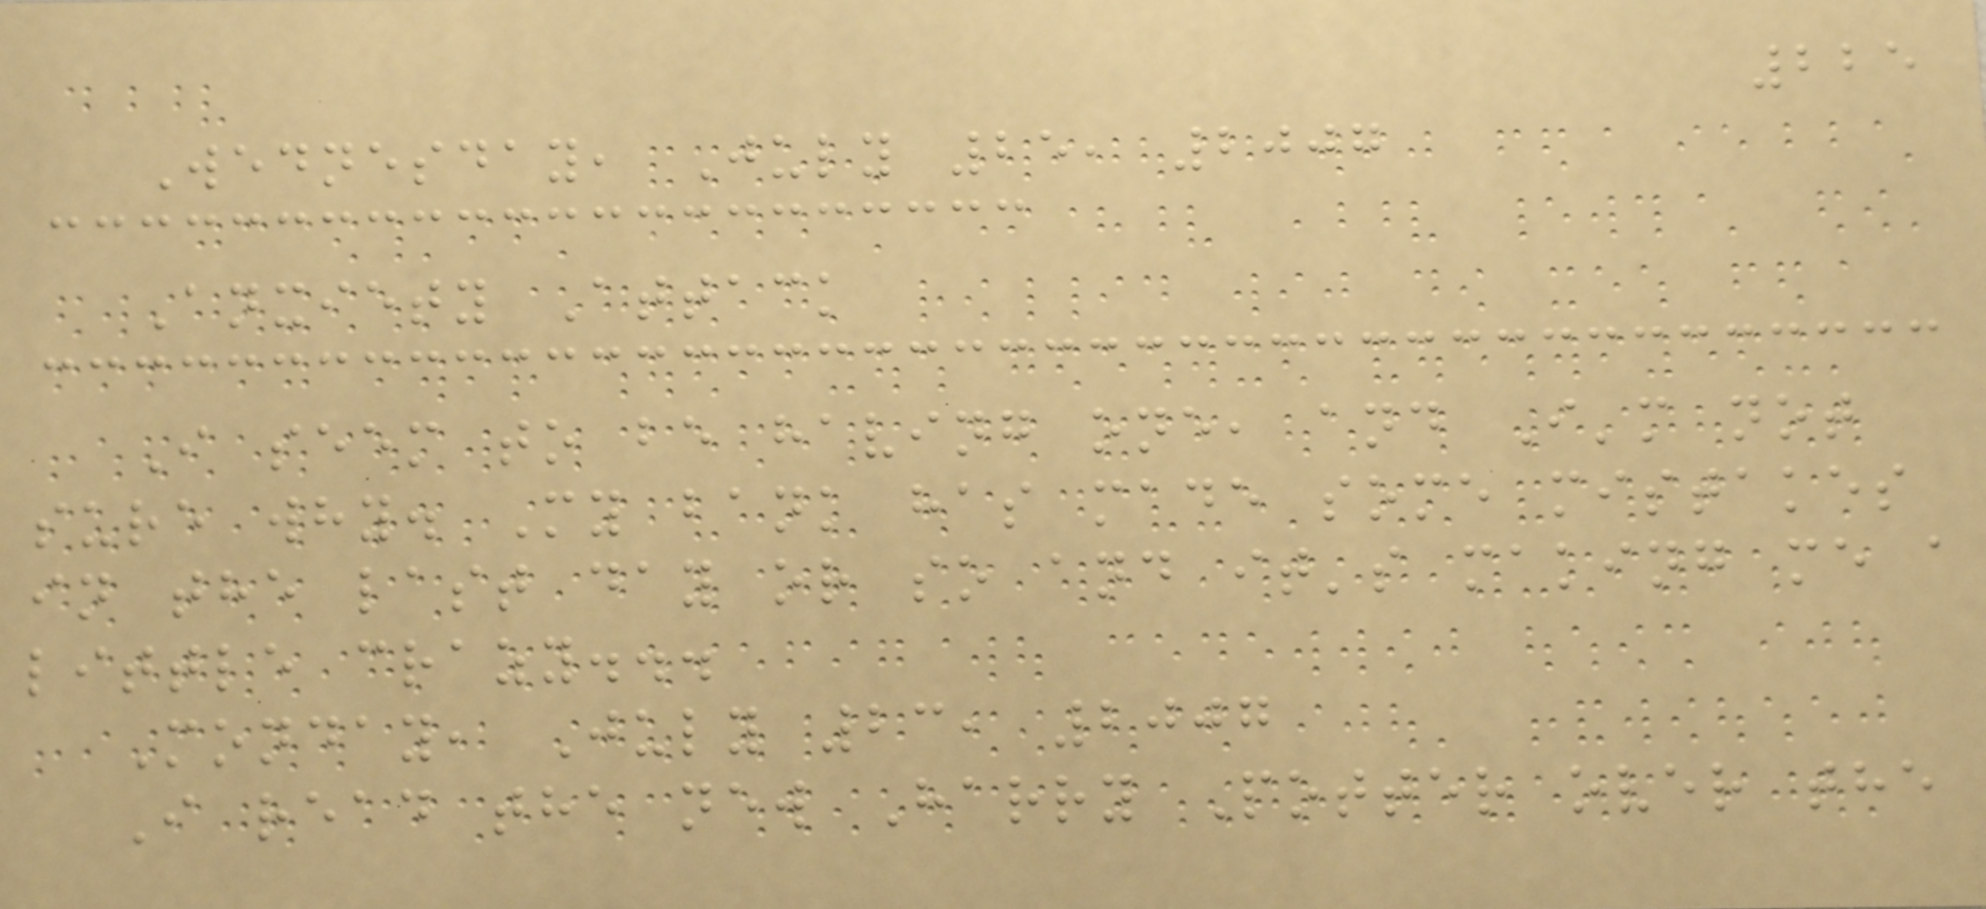225
Wednesday, July 25, 2007
Anxiety Attack
I seem to be having one, and I'm not
sure why. My bank has made some mistakes
in the last day or so and it's making me a
little crazy...
Monday, July 23, 2007
I read the new Harry Potter over the
